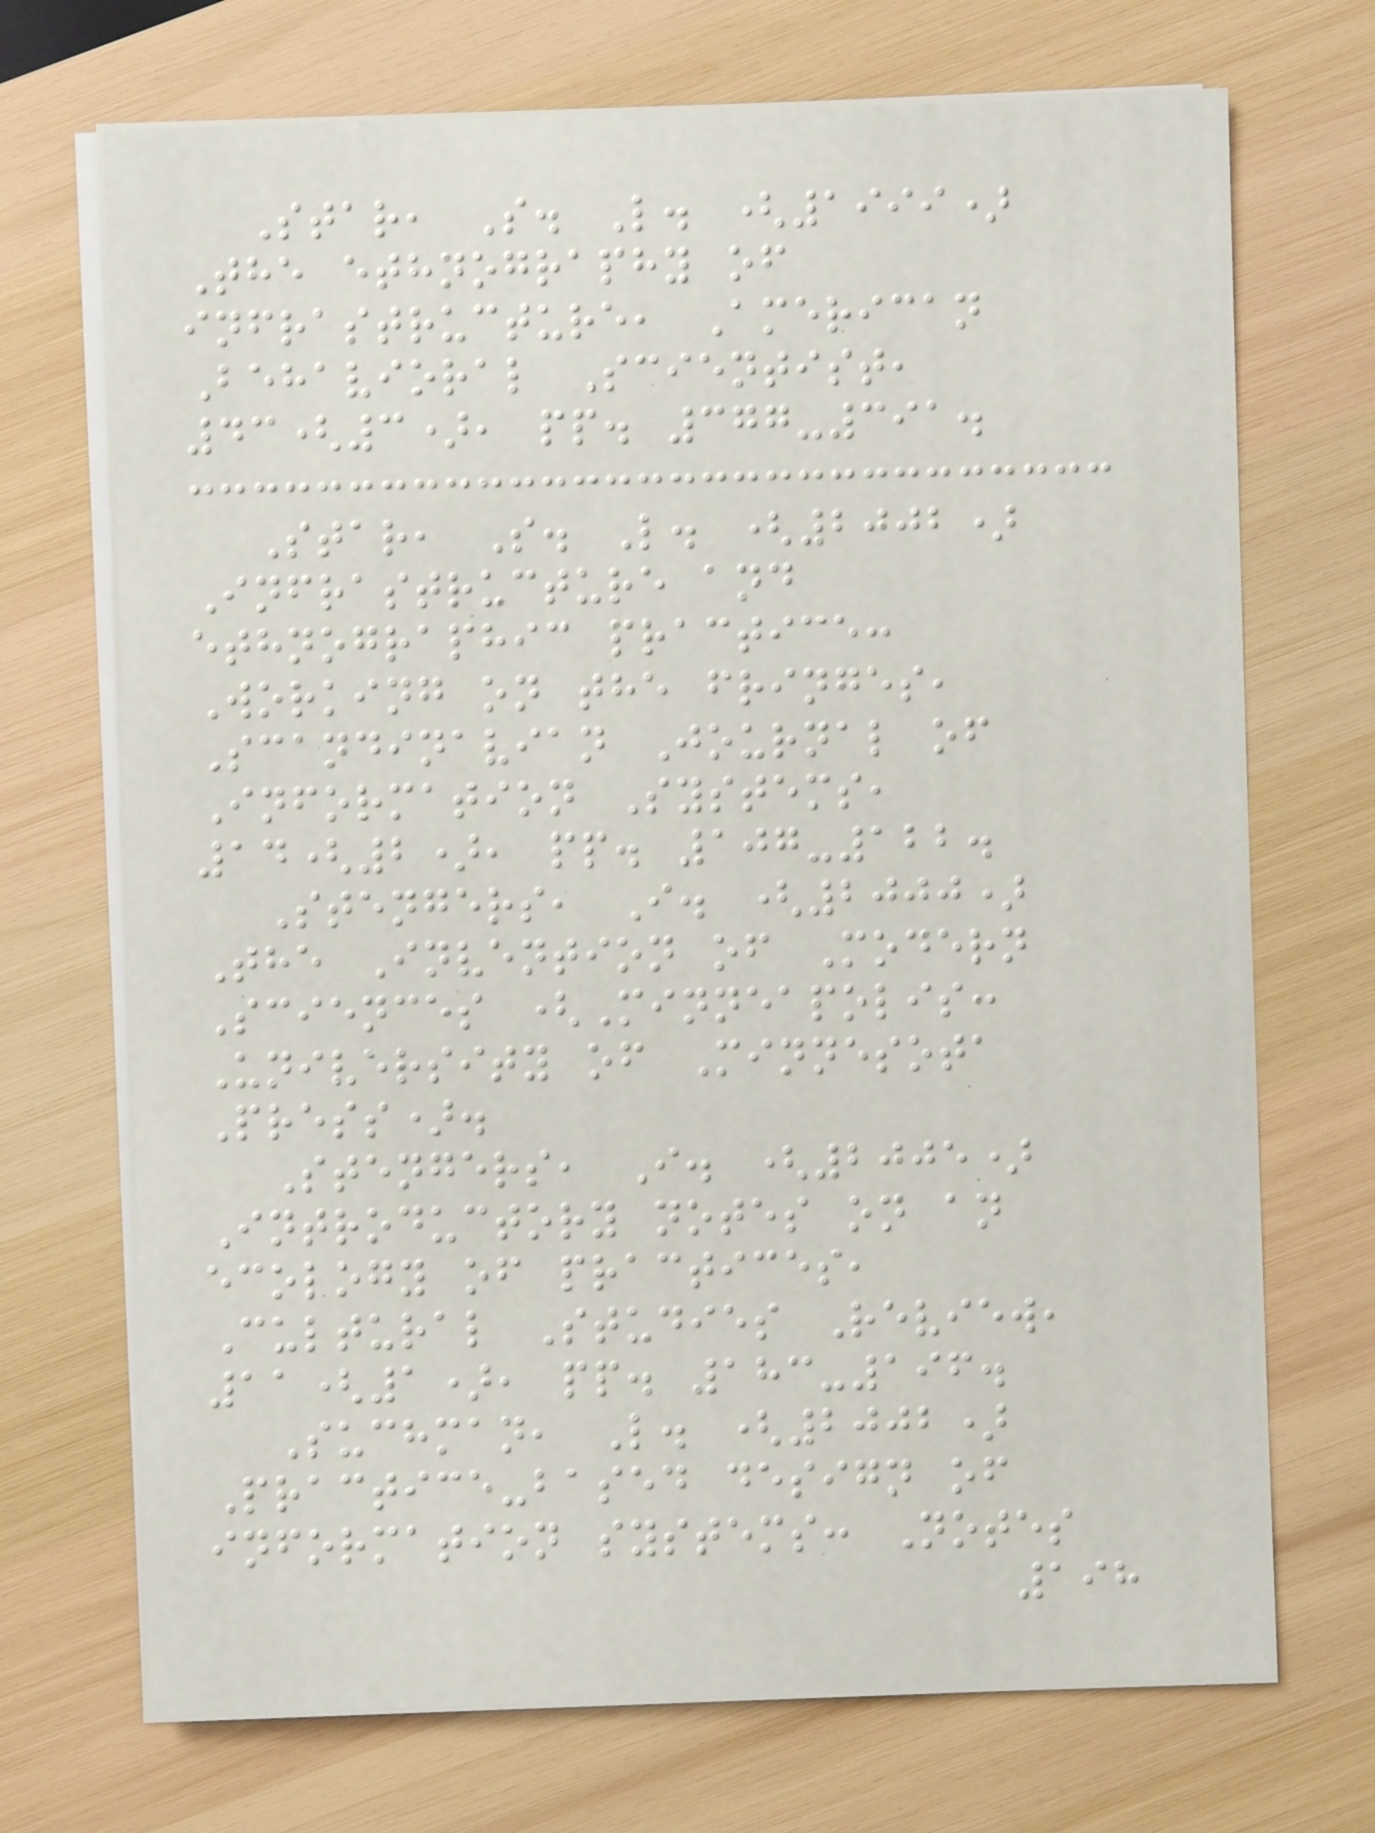Star, S. L. (1999)
The ethnography of
infrastructure, American
Behavioral Scientist,
43(3), pp. 377-391.
Star, S. L. (2002)
Infrastructure and
ethnographic practice:
Working on the fringes,
Scandinavian Journal of
Information Systems,
14(2), pp. 107-122.
Stengers, I. (2000)
The Invention of Modern
Sciences (Minneapolis:
University of Minnesota
Press).
Stengers, I. (2005)
Introductory notes on an
ecology of practices,
Cultural Studies Review,
11(1), pp. 183-196.
Suchman, L. (2002)
Practice-based design of
information systems: Notes
198
